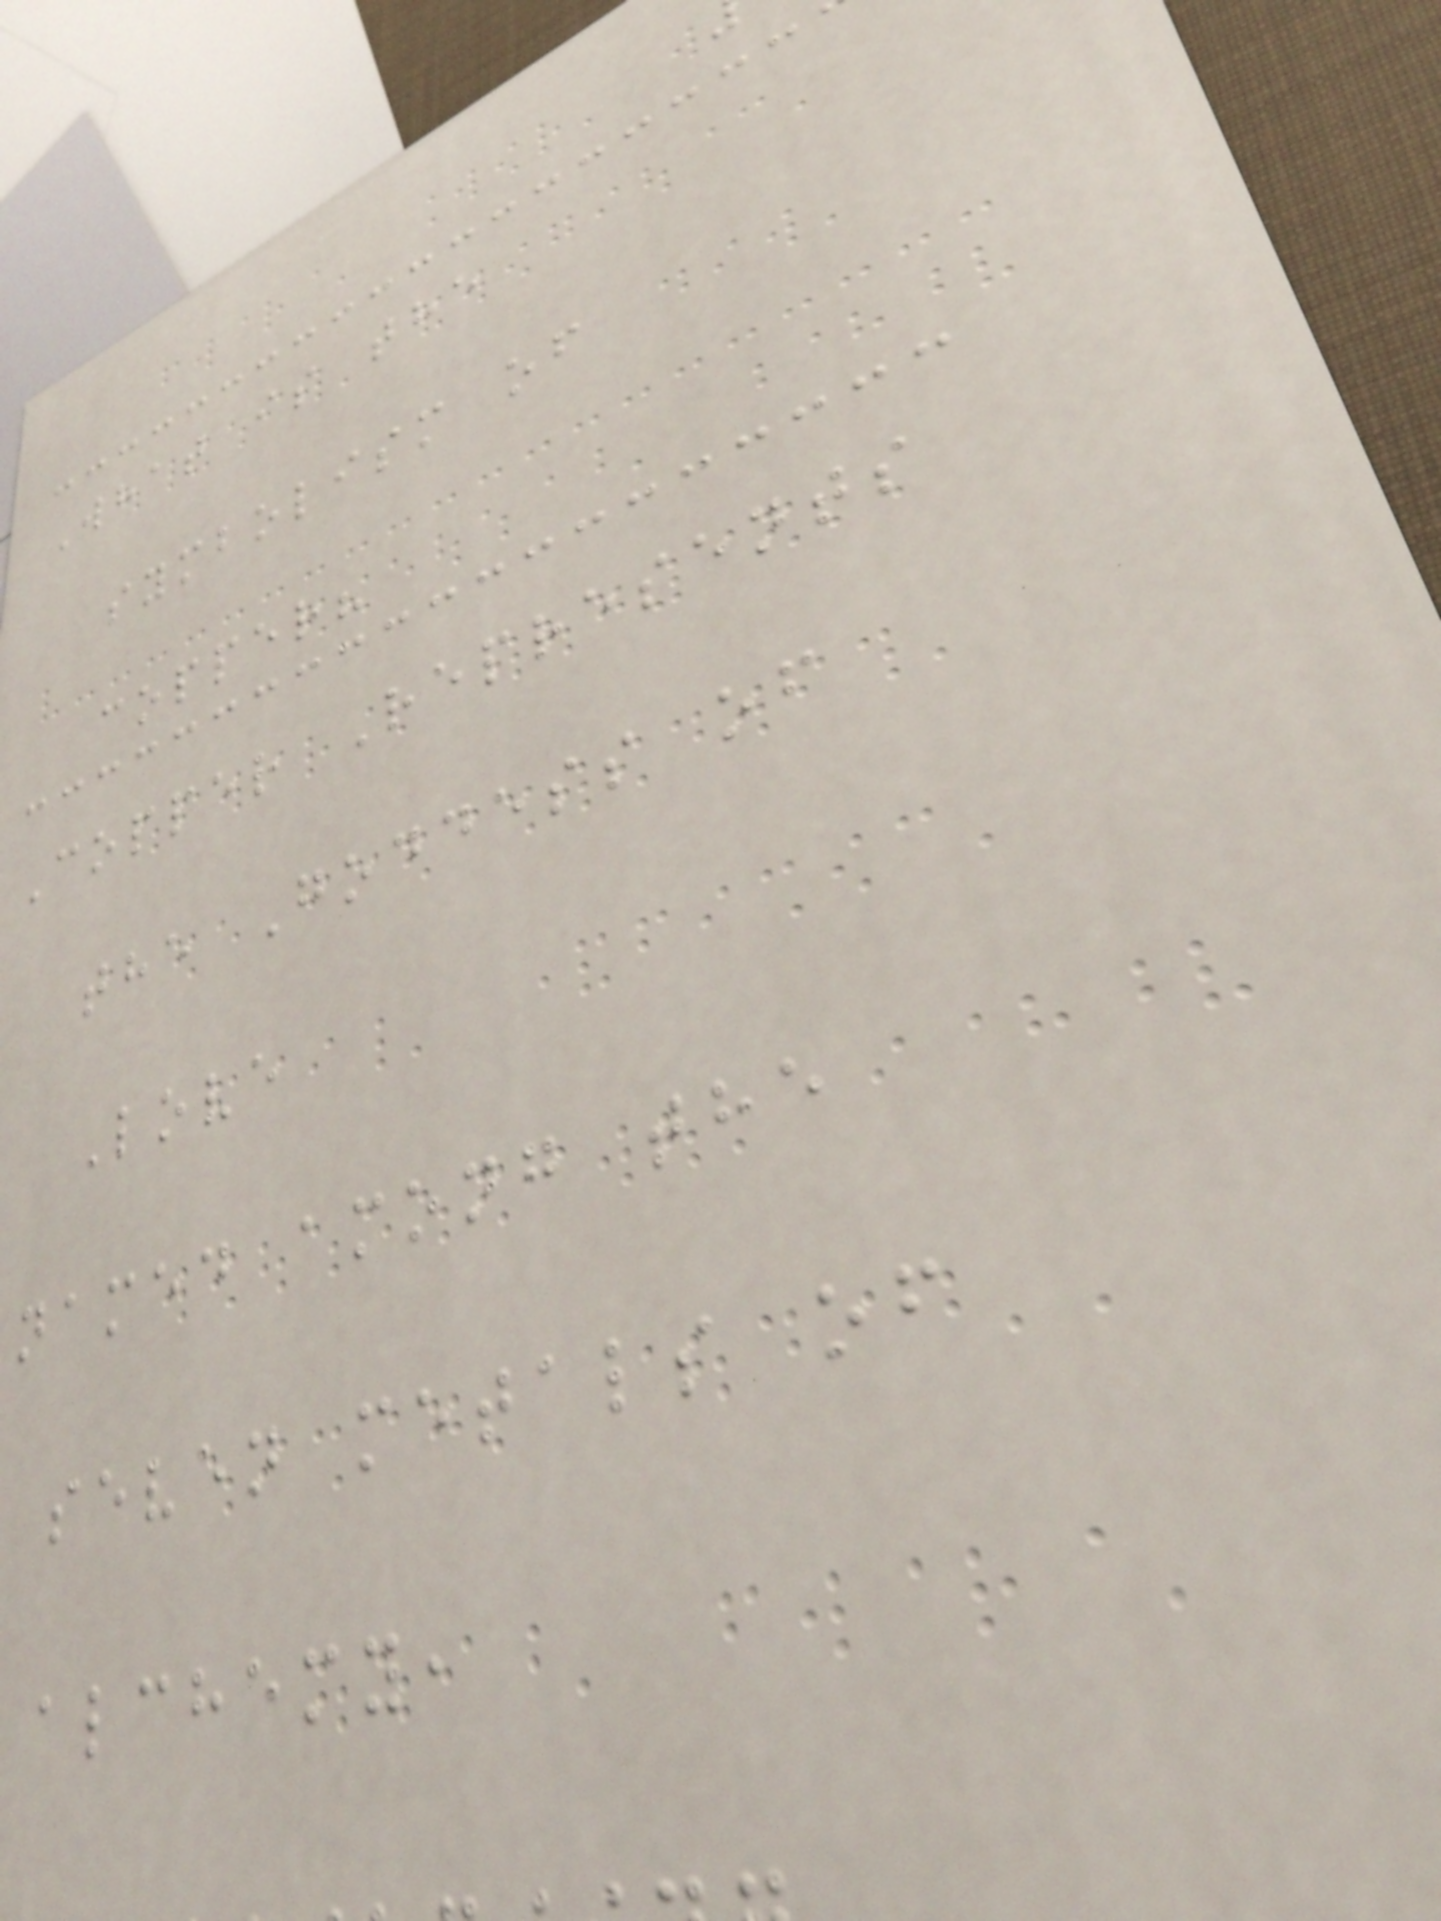What is the
symbolism of
copper?
Copper Represents
the Goddess of
Love
named among the
seven metals of
alchemy,
